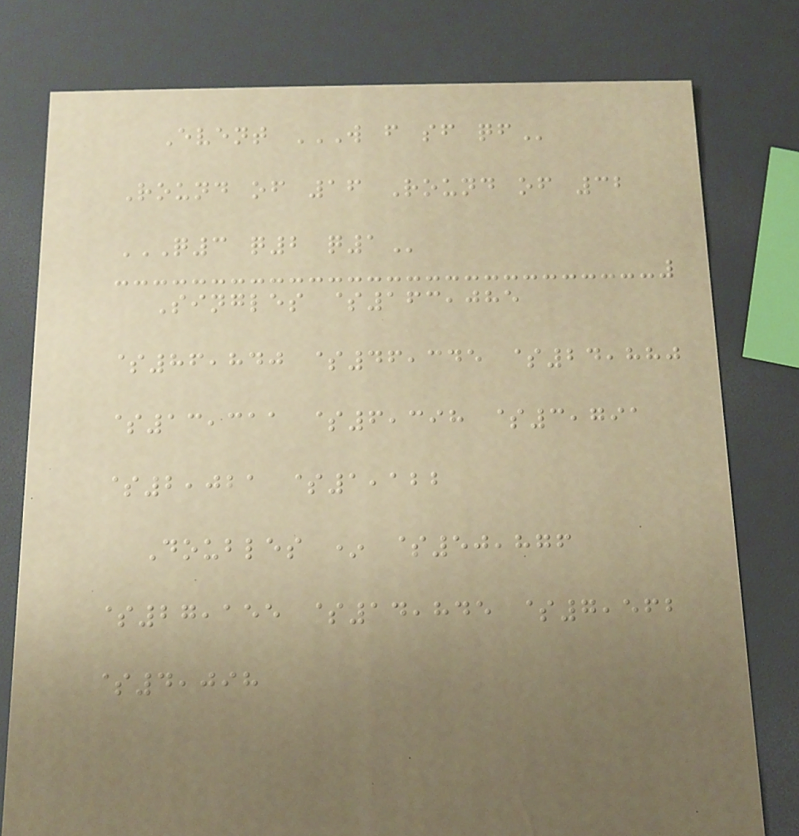Event W F SF QF
Round of 16 Round of 32
Q3 Q2 Q1
Singles $163,085
$86,840 $46,345 $24,880
$13,311 $6,398 $3,791
$2,021 $1,122
Doubles * $50,876
$27,155 $14,845 $7,562
$4,098
